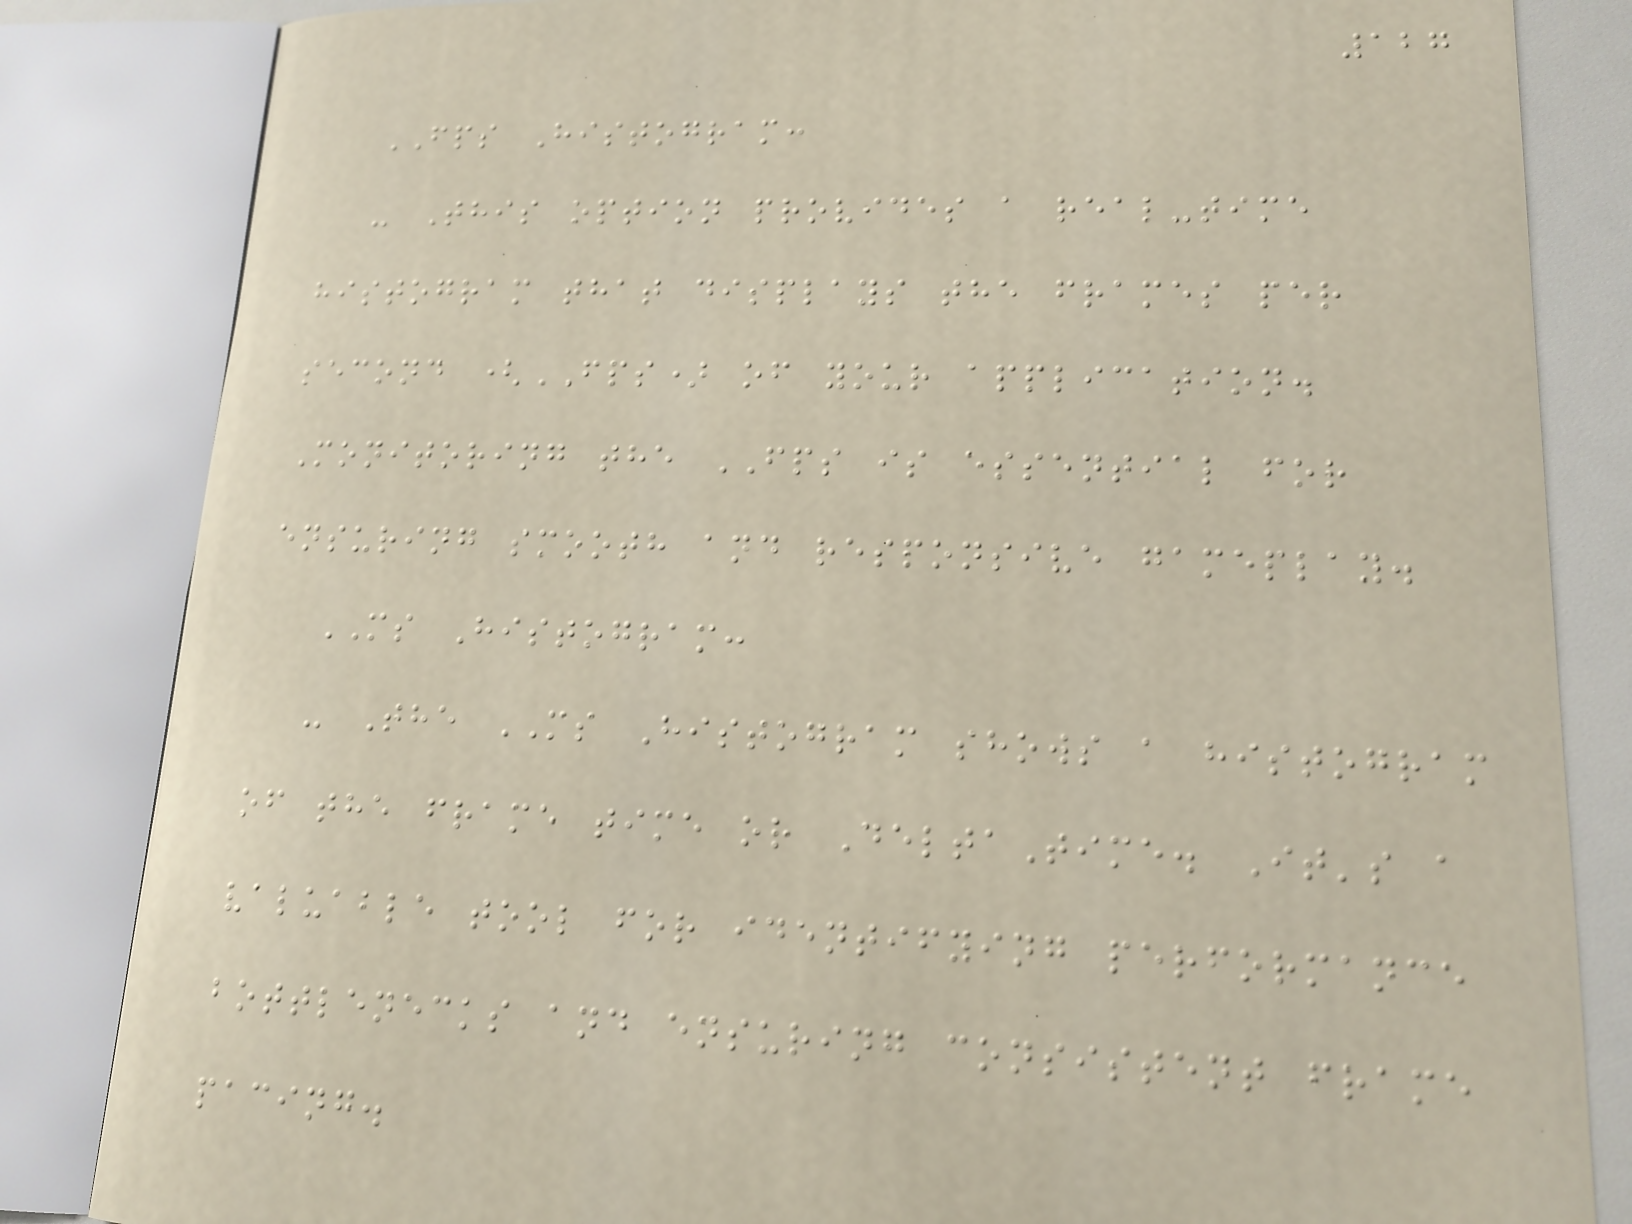127
FPS Histogram:
- This option provides a real-time
histogram that displays the frames per
second (FPS) of your application.
Monitoring the FPS is essential for
ensuring smooth and responsive gameplay.
MS Histogram:
- The MS Histogram shows a histogram
of the frame time or DeltaTime. It's a
valuable tool for identifying performance
bottlenecks and ensuring consistent frame
pacing.
